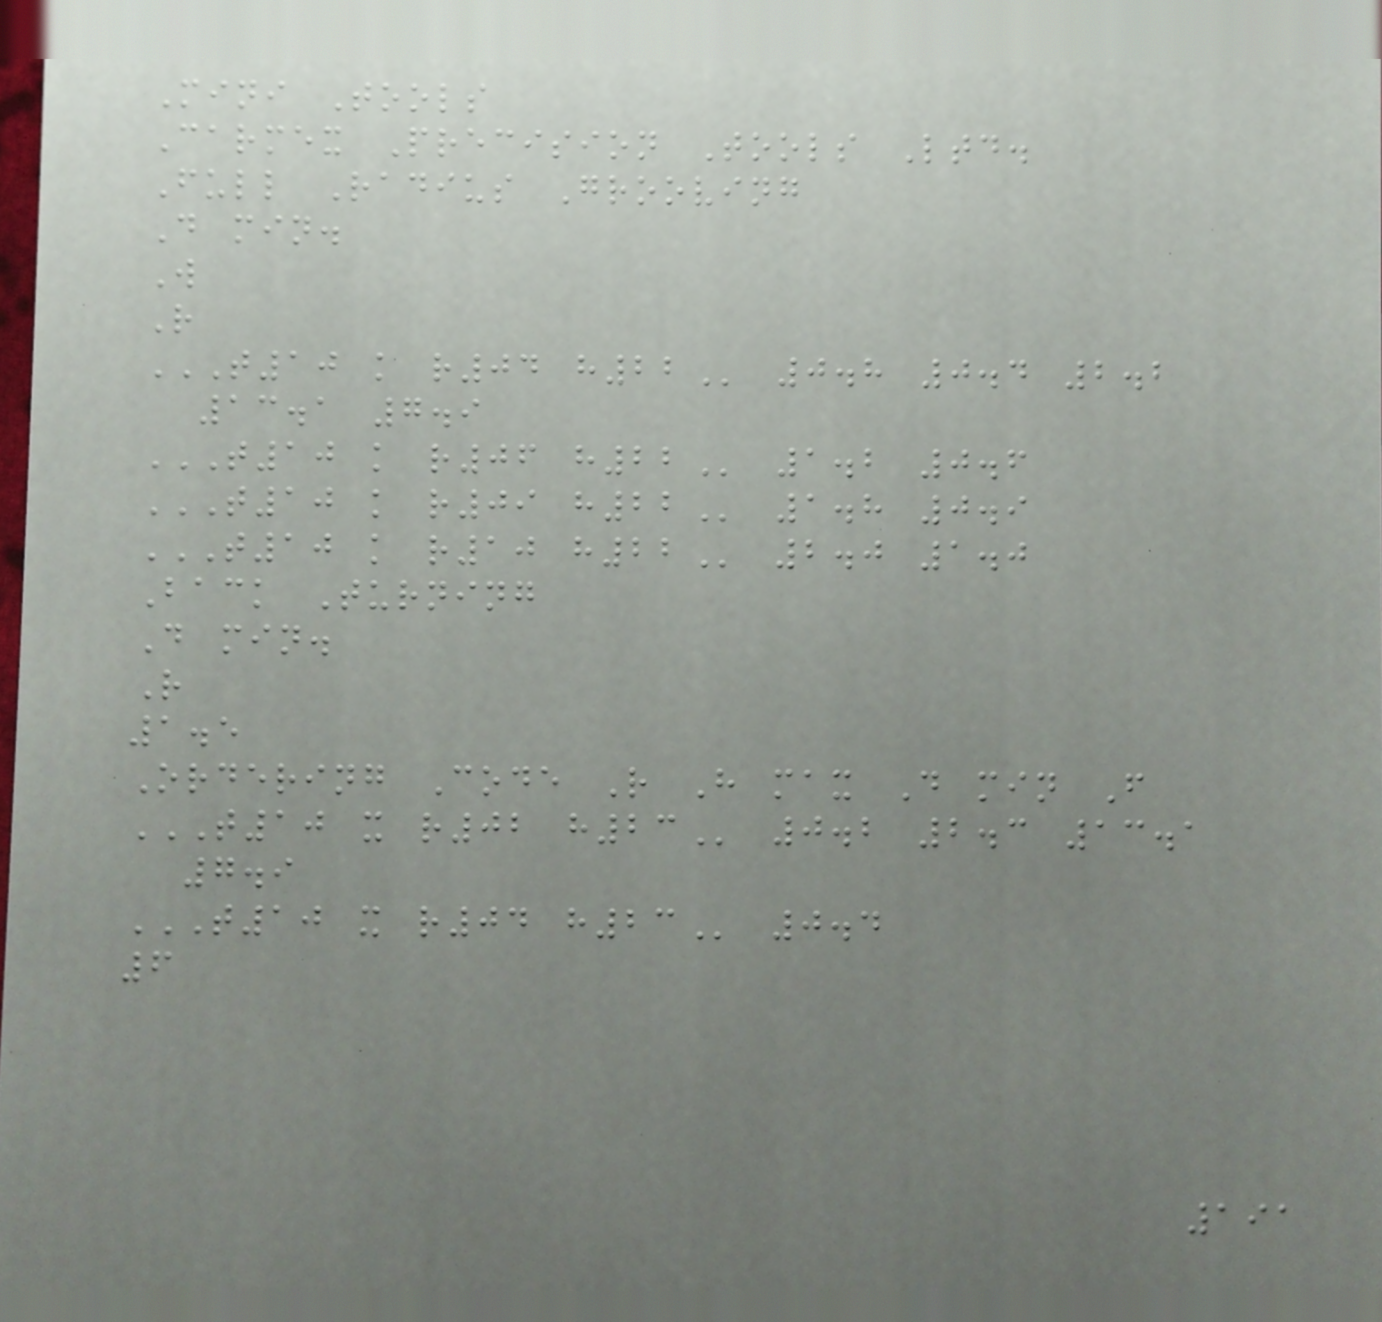Mini Tools
Carmex Precision Tools Ltd.
Full Radius Grooving
D min.
W
R
T10 K R04 H22 0.8 0.4 2.2
13.1 7.9
T10 K R06 H22 1.2 0.6
T10 K R09 H22 1.8 0.9
T10 K R10 H22 2.0 1.0
Back Turning
D min.
R
1.5
Ordering Code R H max D min F
T10 X R02 H23 0.2 2.3 13.1
7.9
T10 X R04 H23 0.4
6
191
